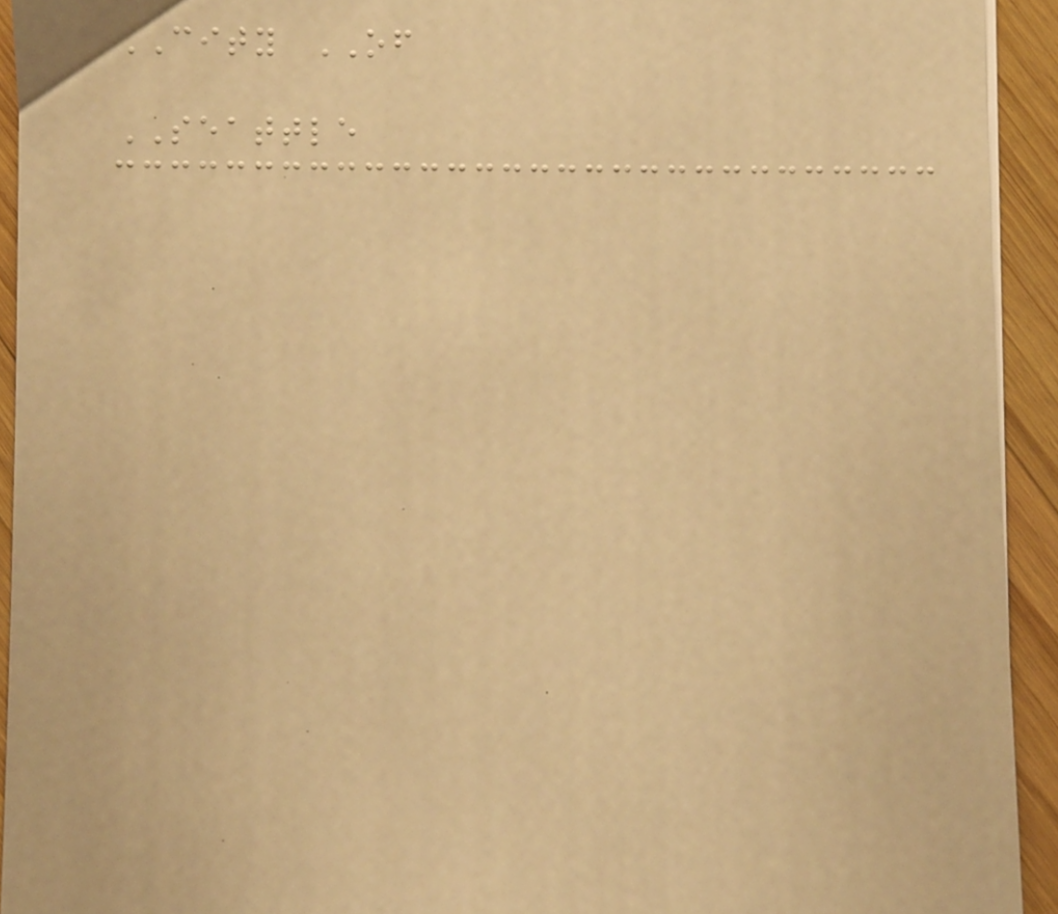CITY OF
SEATTLE
